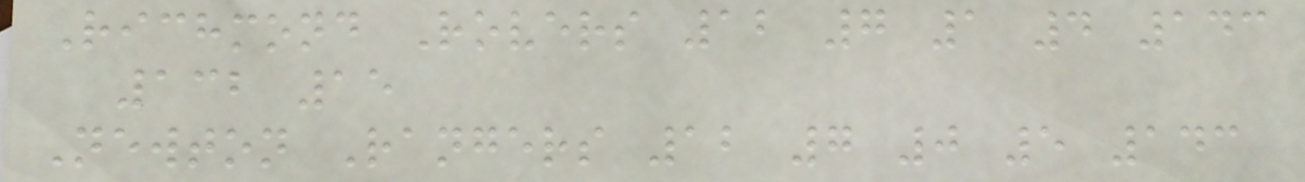Richmond Rovers 12 7 1 4 143
132 15
Newton Rangers 12 7 0 5 143
